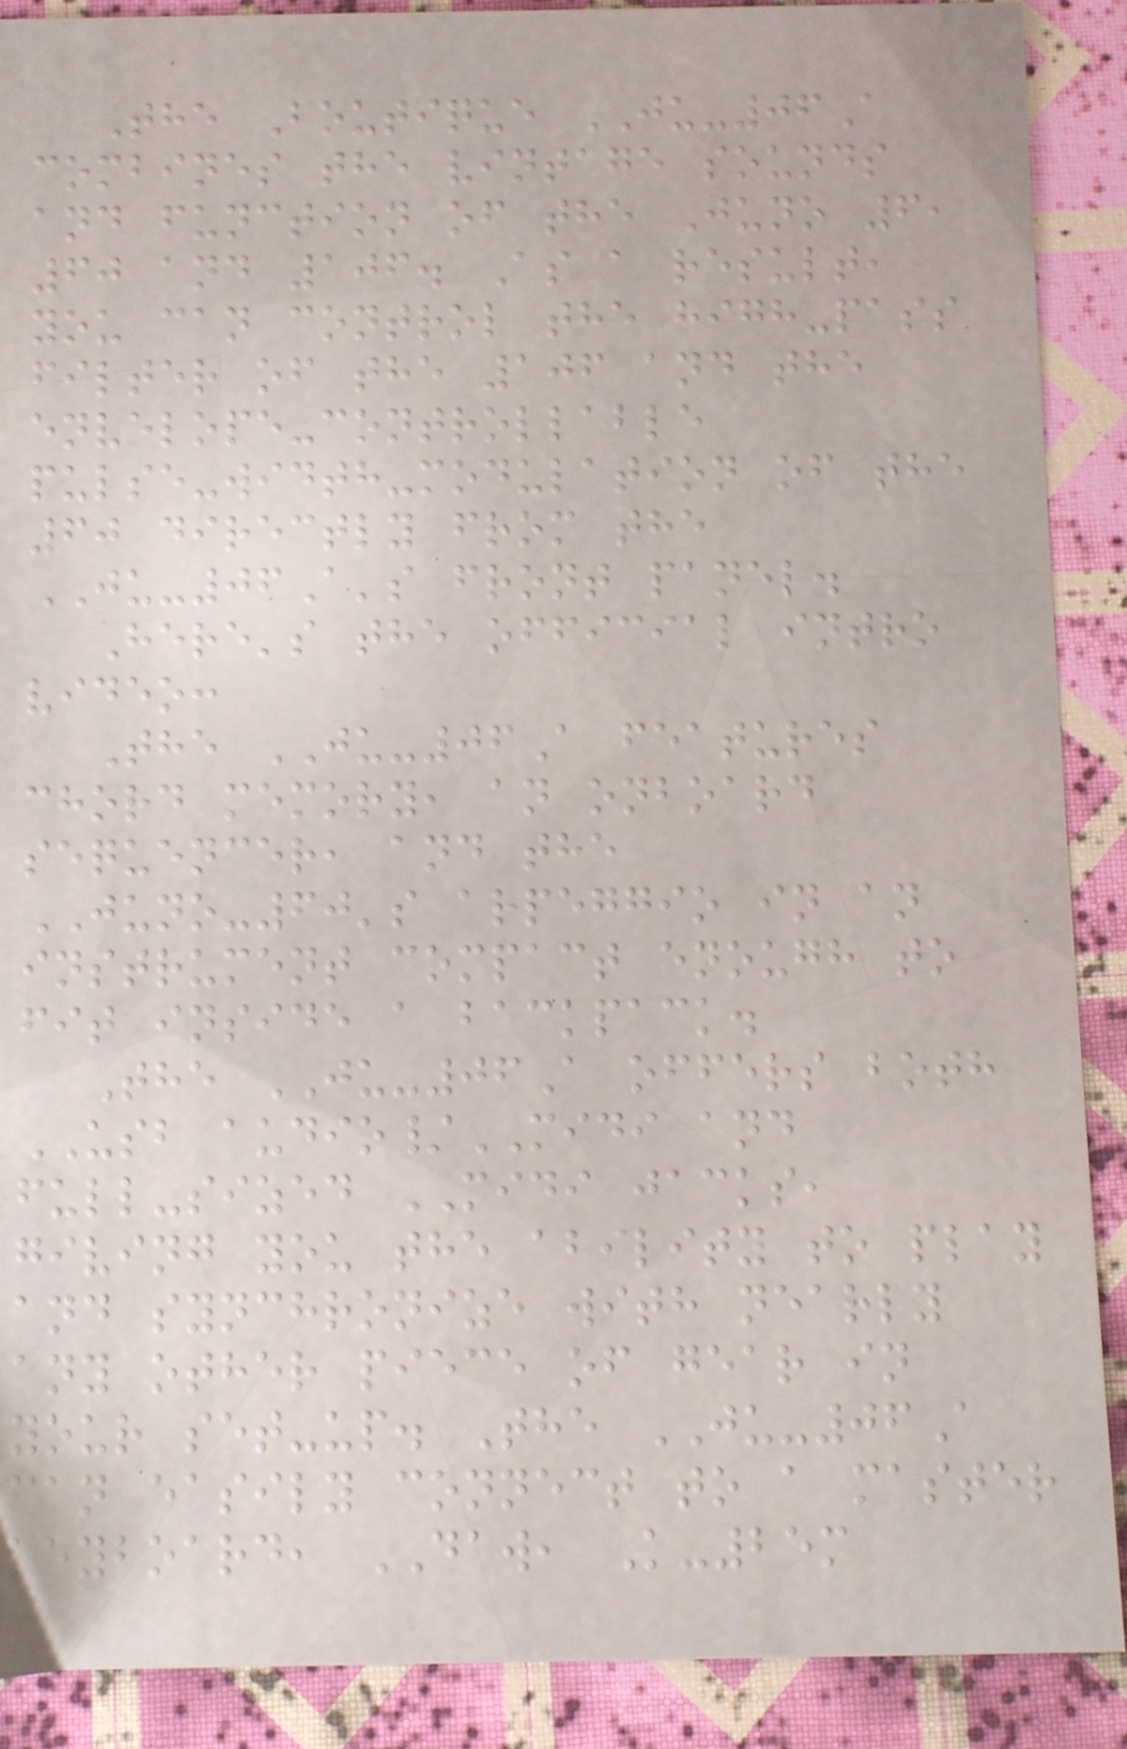The Boutique JU-06A
combines the vintage sounds
and function of the Juno 6,
60 and 106. As a result,
you can control the high-pass
filter of the 106 and the
envelope-controllable
pulse-width-modulation of the
60 directly from the
JU-06A's front panel.
Here's the official intro
video:
The JU-06A features
chord memory, an onboard
sequencer, and the
JUNO-60's arpeggio in an
instrument compact enough to
fit inside a backpack.
The JU-06A offers both
USB audio/MIDI and
full-sized MIDI jacks,
giving you the ability to play
and synchronize with nearly
any other piece of gear in
your set-up. The JU-06A
can easily connect to a master
keyboard, DAW, K-25m
